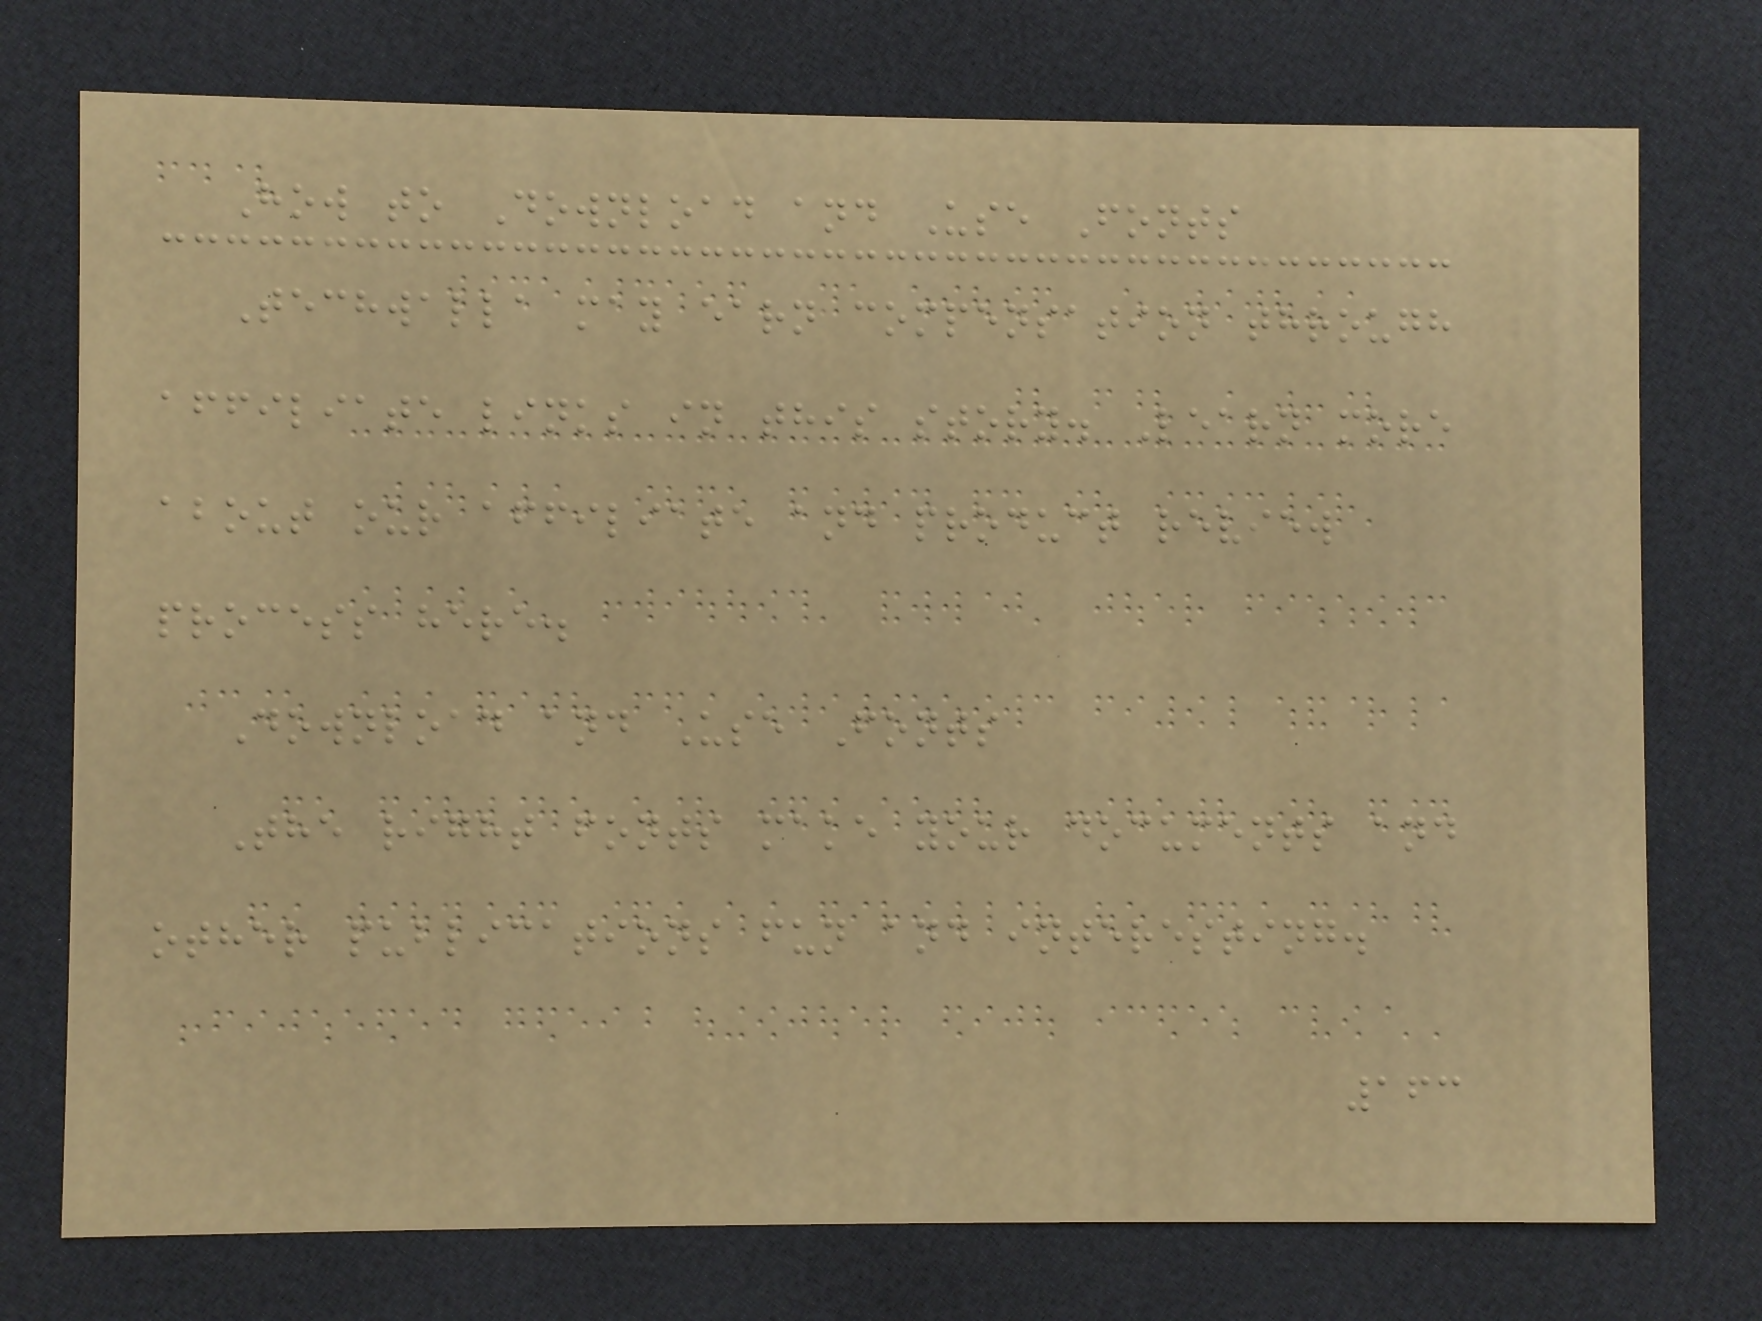How to Download and Use Fonts
Techwalla may earn compensation through
affiliate links in this story. Learn more
about our affiliate and product review
process here.
Download and Use Fonts
The right fonts make your documents and
other publications fun and interesting.
163
